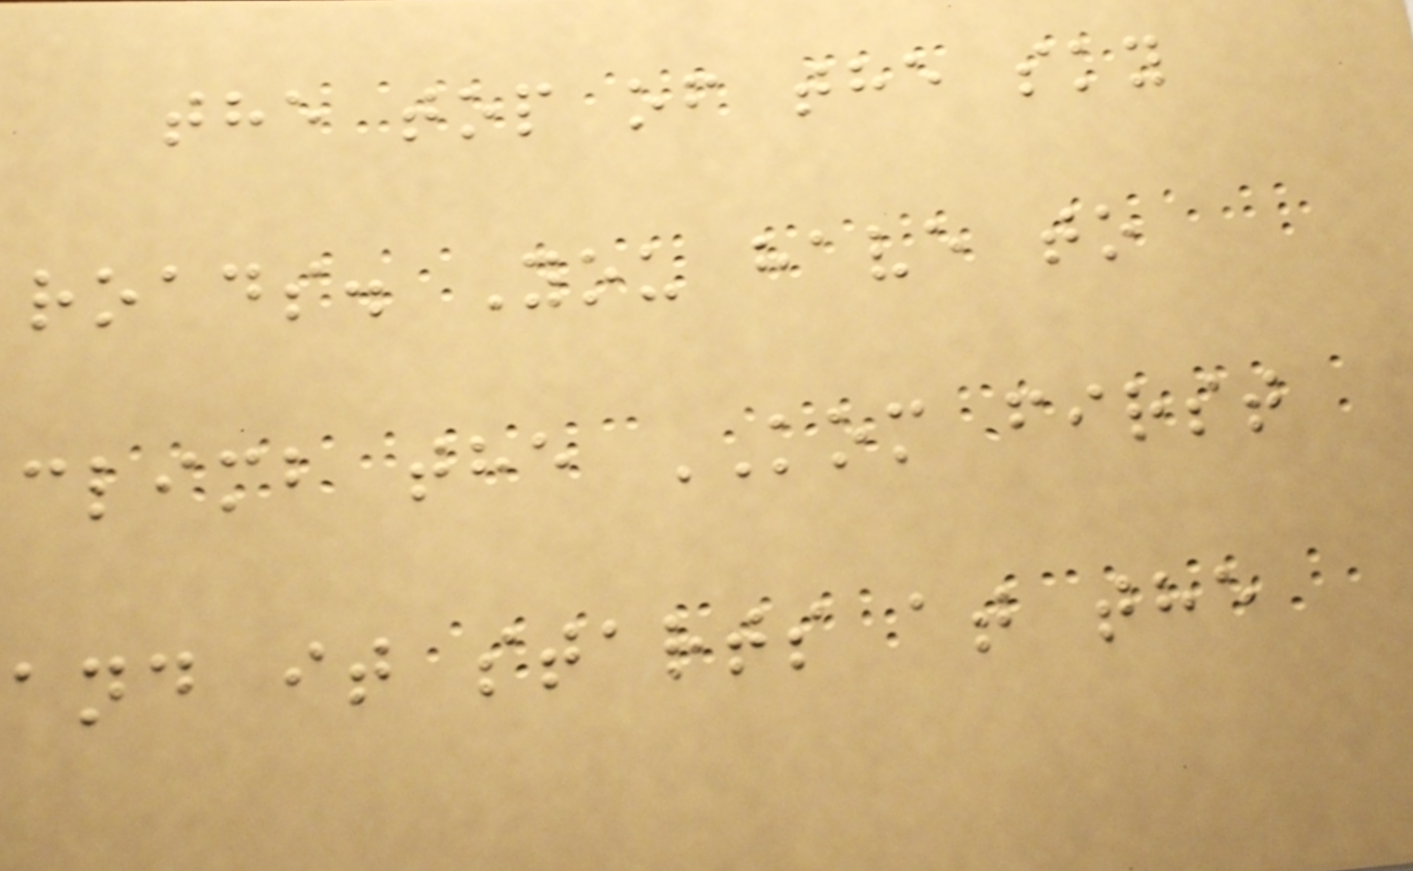the top of the sky
roads. You have to
climb the KOM first
and it starts at the
